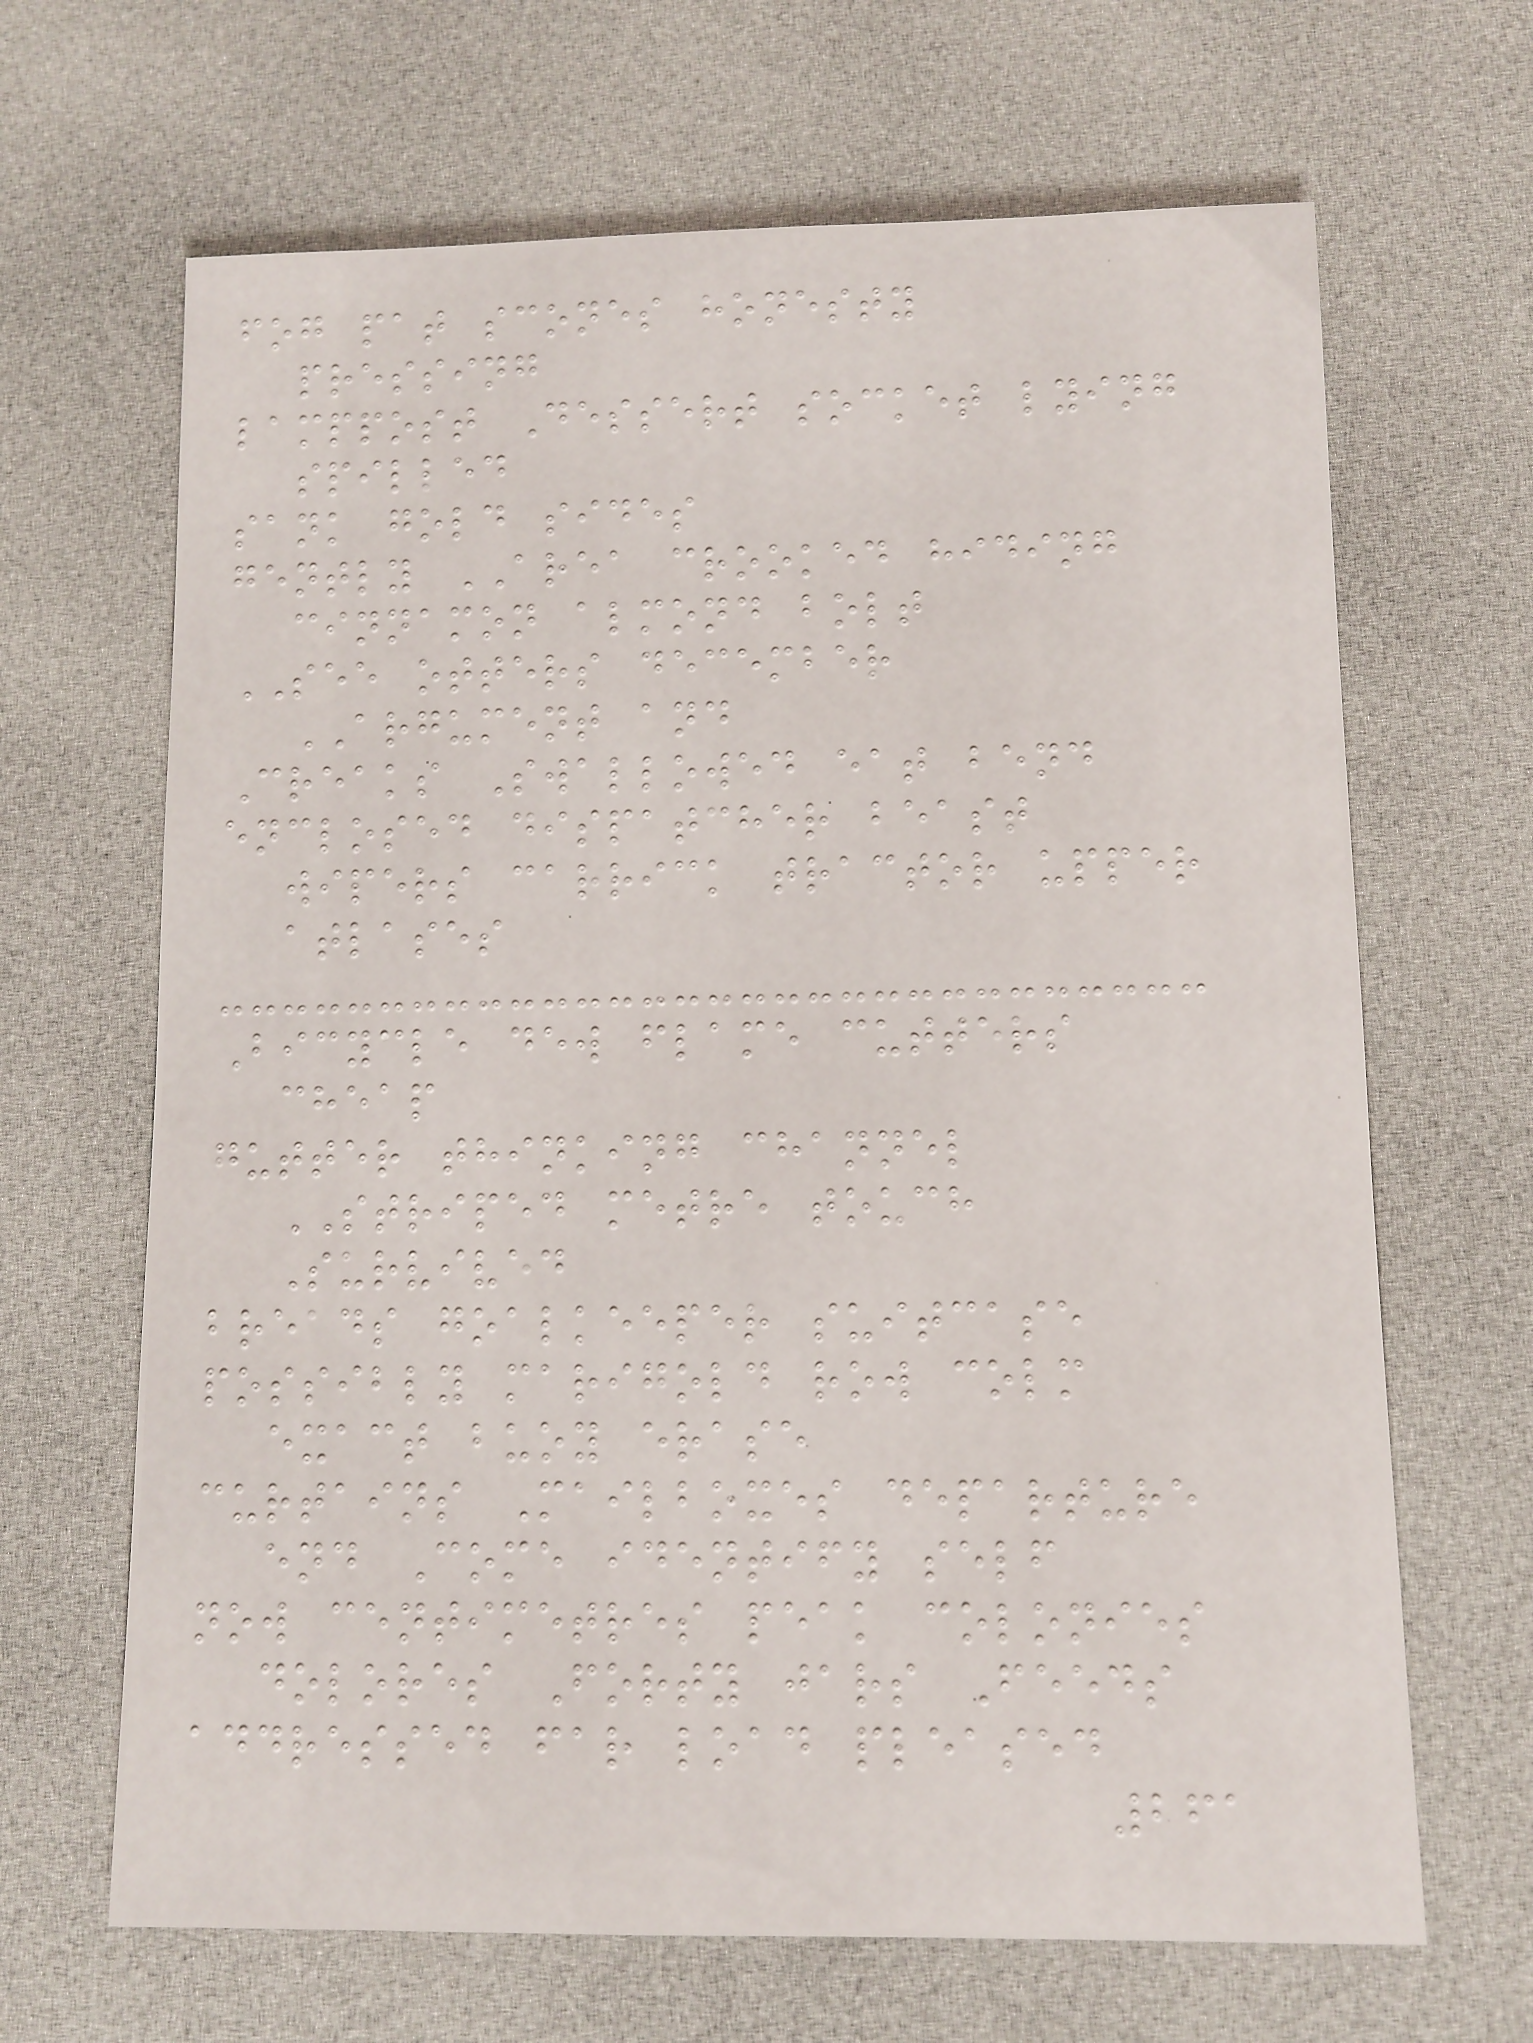fog pat scones honesty
pressing
lamppost Dessert socket lying
spilled
sank gold sides
gently AREA crooked hiding
cinnamon almond bolt
SEE otters december
ARGUMENT and
Creaks Swallowed eat bend
enclosed dispatcher beast
wipers carrick tractor upper
atlases
Bicycle dew flame cutters
cheap
gutter thinking channel
STRIPED metre touch
Survived
breads goalkeeper suitcase
possibly marigold row colm
exact buoy erase
curtains Mailboxes departure
end Come identify self
now centimetres peak colonies
dolores Forty jars Feeds
addressed far load pleased
261
